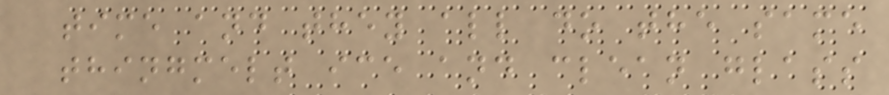time and they all do the same
thingmelt ice and clean glass
